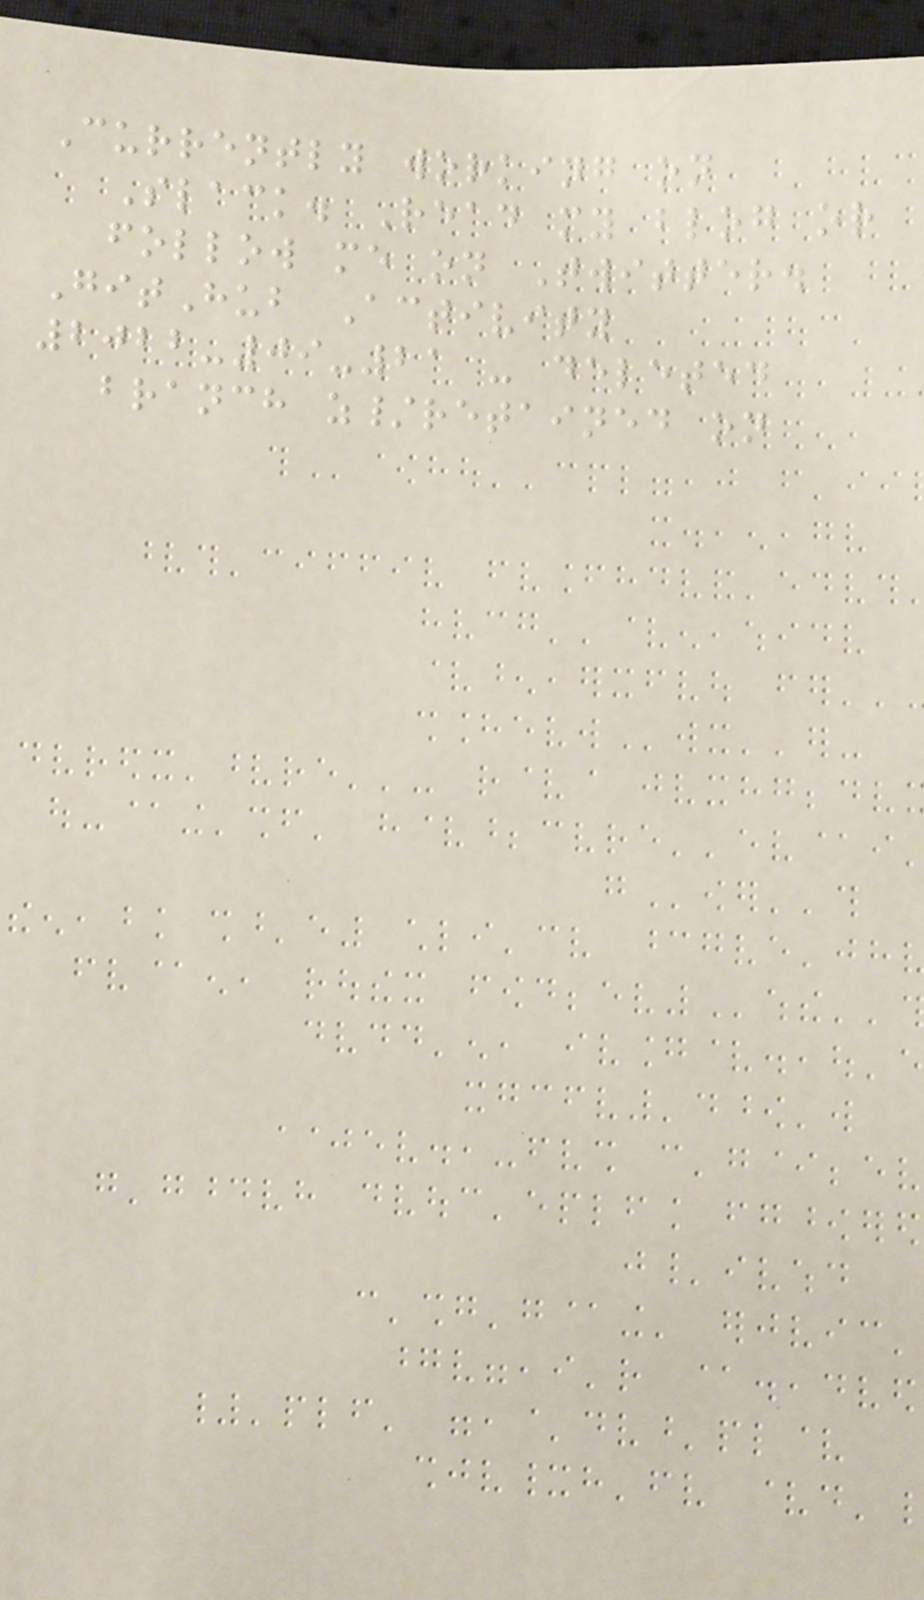Currently working on
Slack. Read my blog or
follow me on Twitter.
GitHub Activity
2022-09-21 - deleted
branch z/retained on
